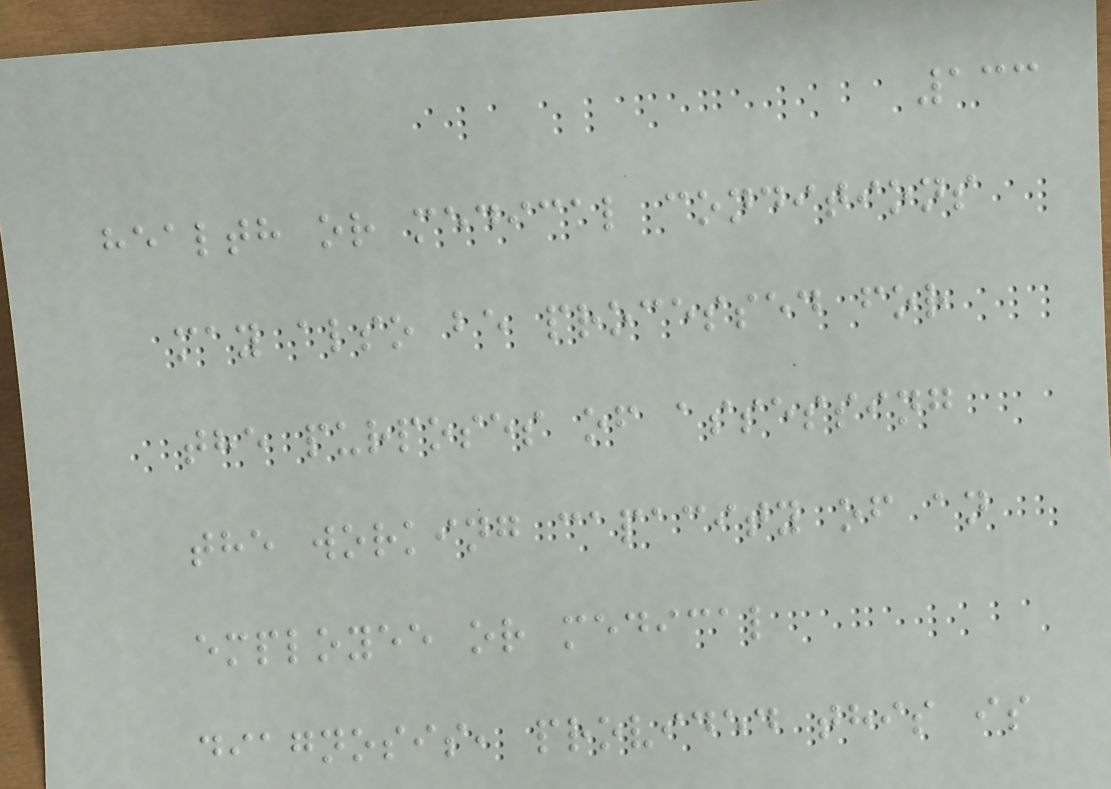133
health or medical conditions
may also be processed for
the purposes of assessing
the working capacity of an
employee or medical
diagnosis, provided this is
